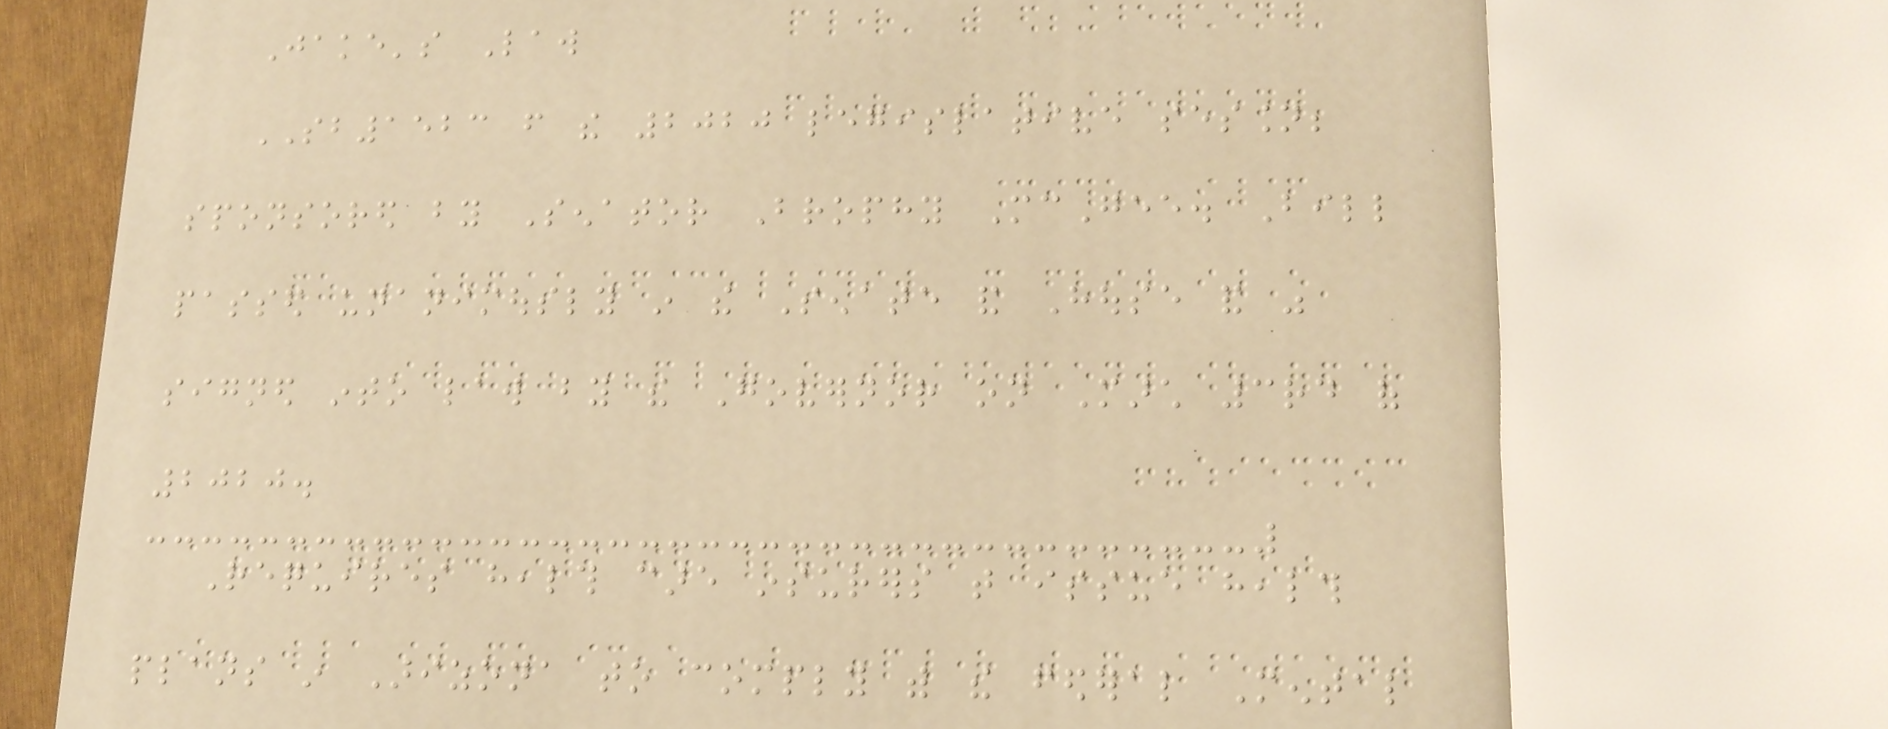Jake's Law
SB1523 from the 2020 legislative session;
sponsored by Senator Brophy McGee. Bill
passed unanimously in the Senate and House and was
signed into law by the Governor on March 3rd of
2020.
Requires health care insurers that issue health
plans in Arizona to comply with the federal Mental
